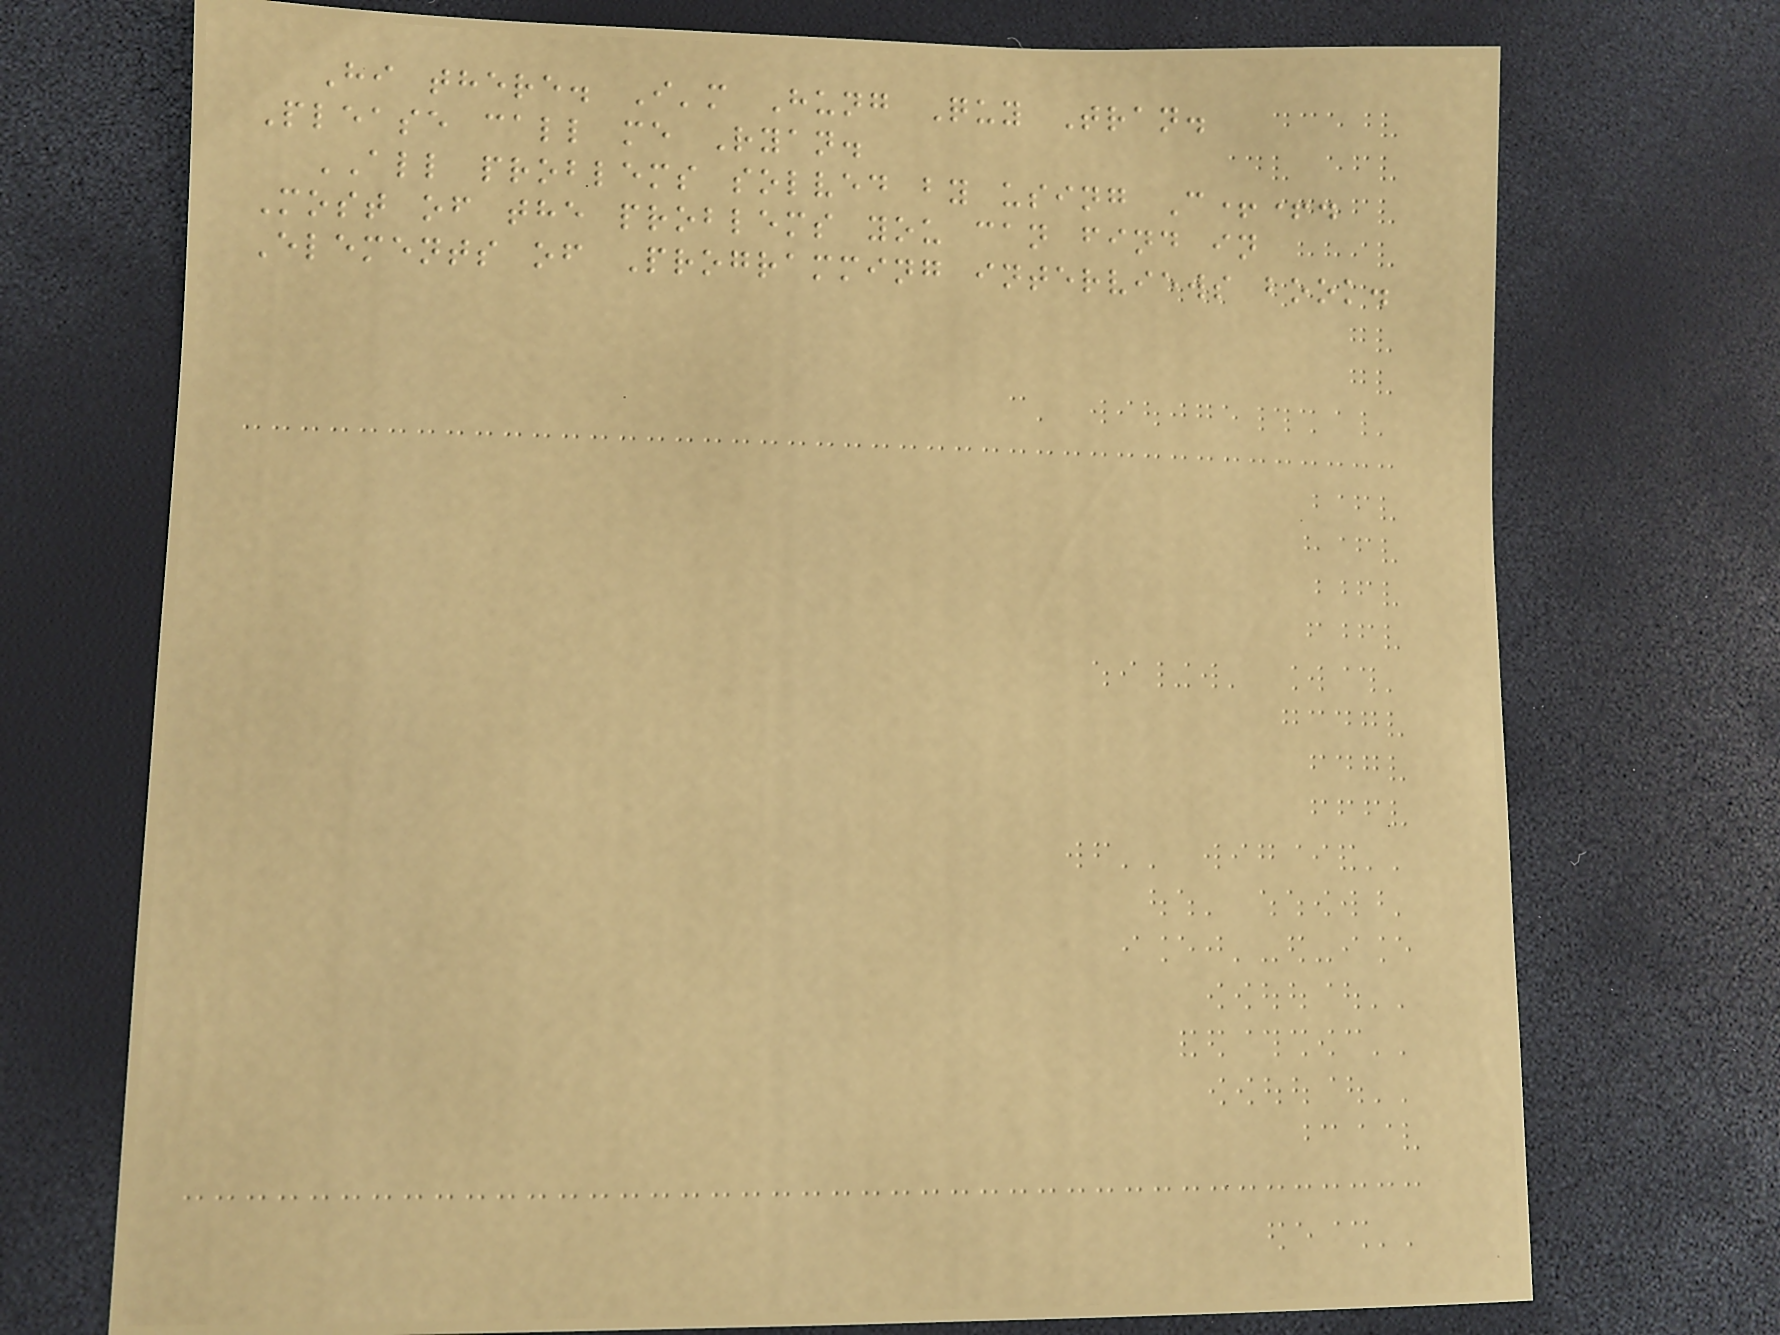Hi there. I'm Hung Quy Tran.
Please call me Ryan.
ALL problems solved by using C++.
Most of the problems you can find in
Elements of Programming interviews book.
